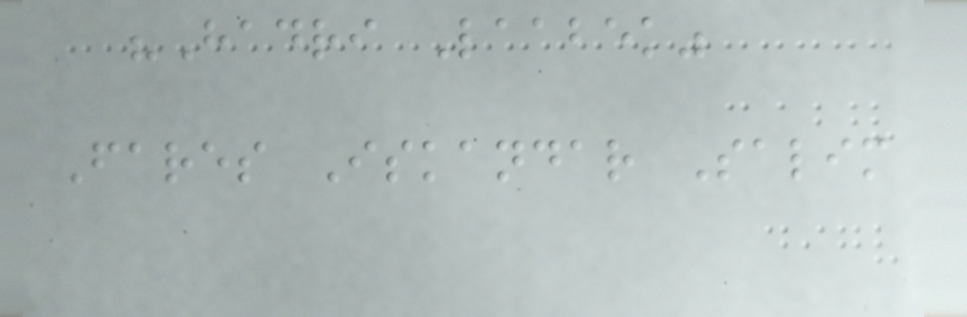"Hadri Laabek"
Fares Iskandar Salim
